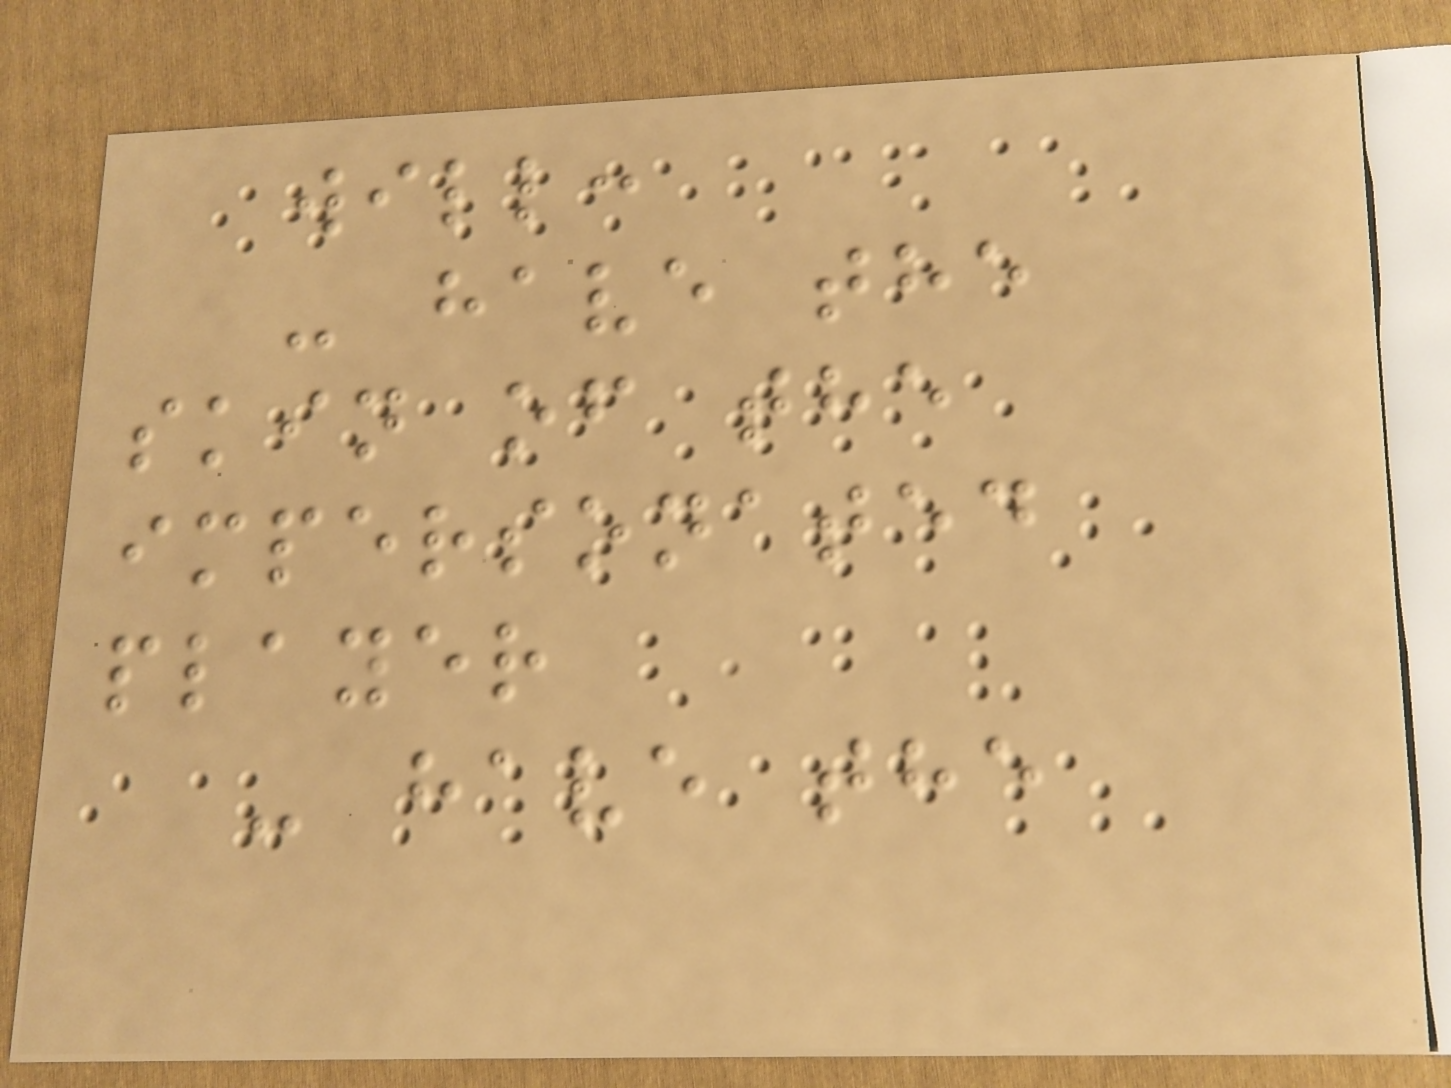will:
- have the
skin of the
impersonated
player
- have the
